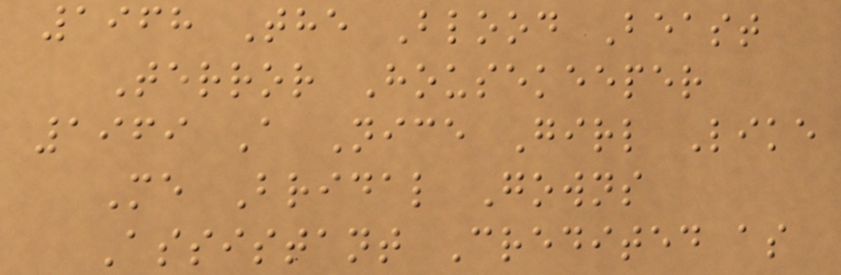1968 The Blood Beast
Terror Housekeeper
1969 A Nice Girl Like
Me Bridal Gowns
Assistant Credited as
